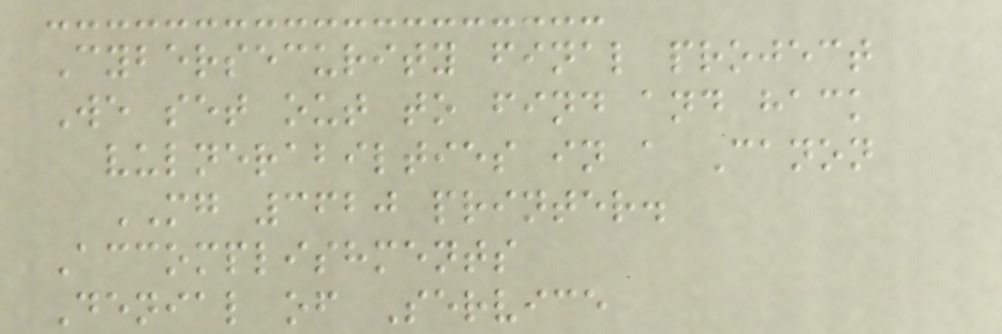Cybersecurity final project
We set out to find and hack
vulnerabilties in a Canon
MG 3620 printer.
Accomplishments
Denial of Service
